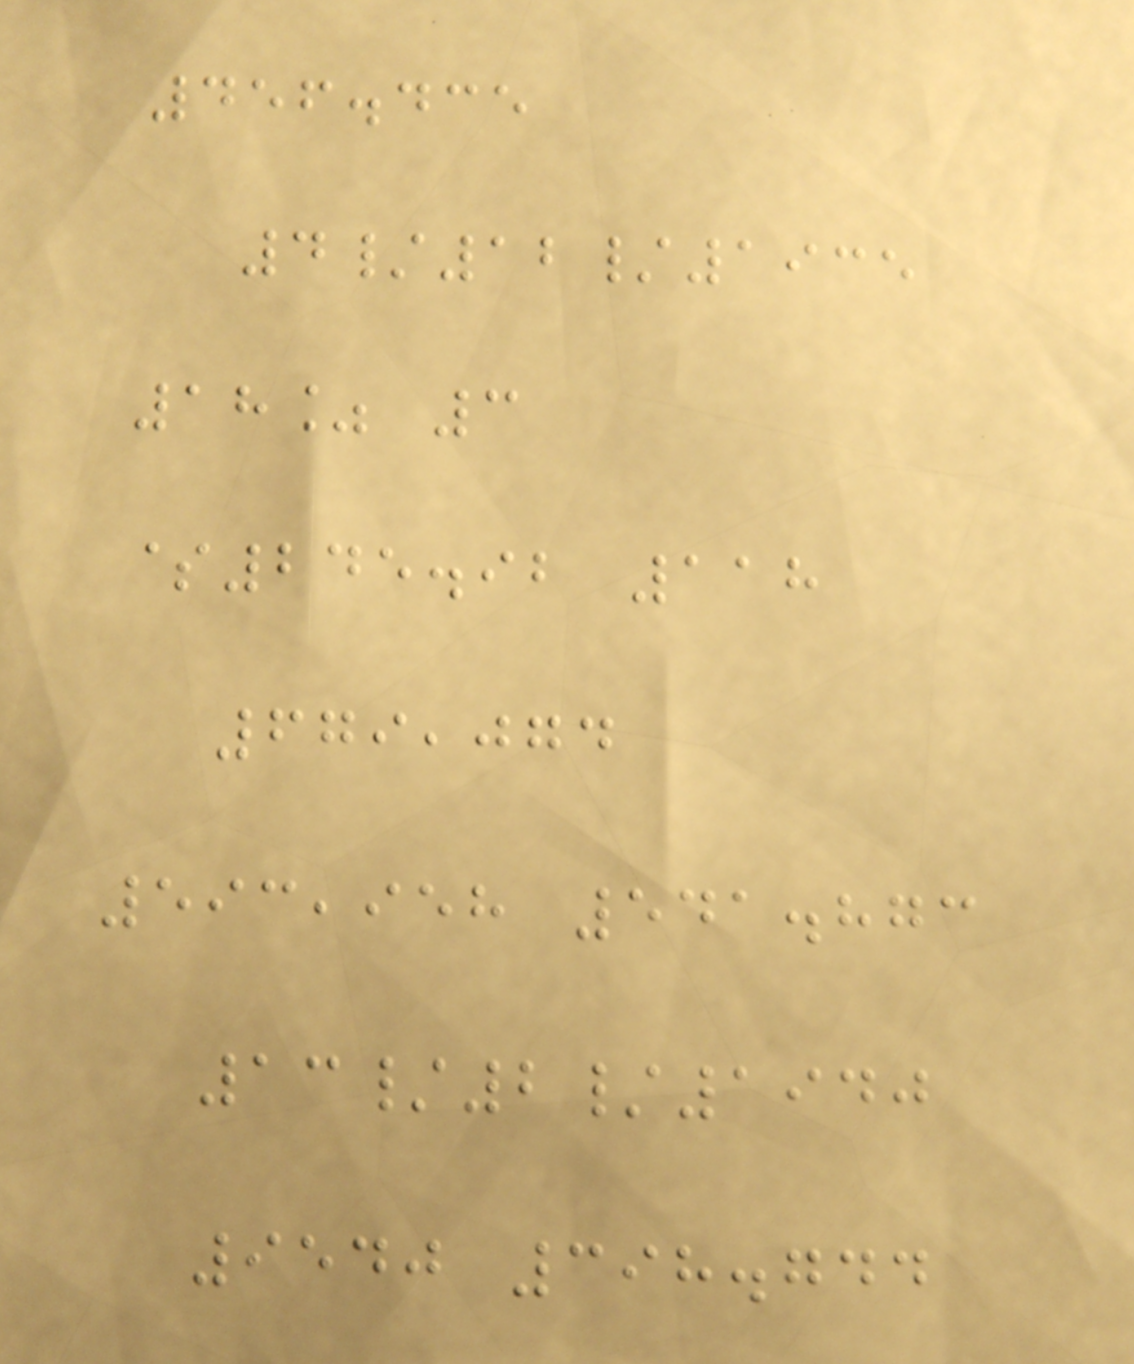456.435
4/12/1935
18% 3
$245.92 118
679,074
593,958 541.873
13/2/1940
9540 398.744
